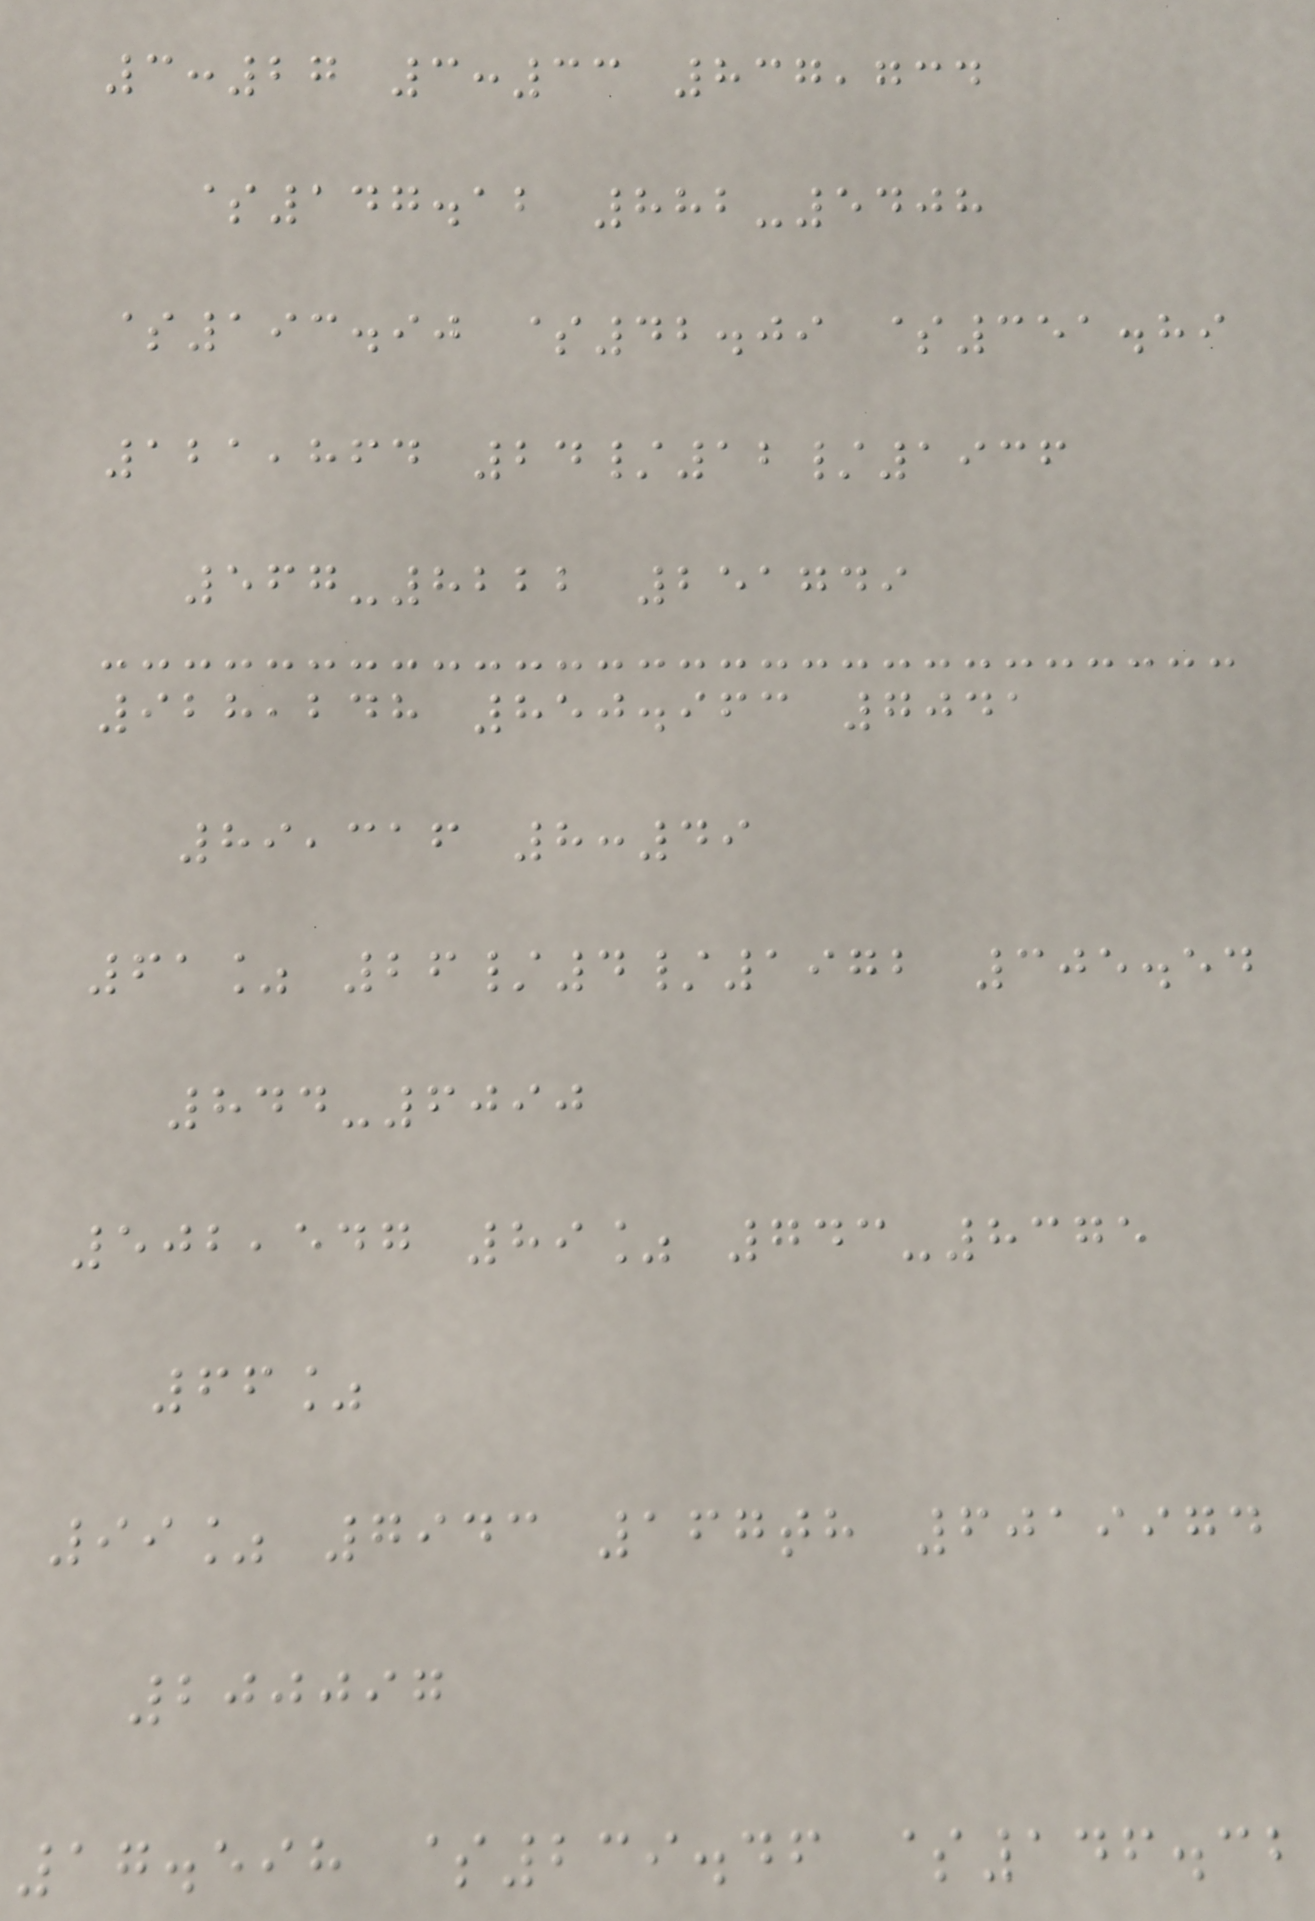3:27 3:33 837,734
$147.12 882-5408
$193.90 $42.09 $351.89
121,864 24/12/1936
567-8222 251749
928,248 850.963 7041
89,316 8:49
61% 26/4/1972 305.54
844-6090
502,547 89% 743-8375
66%
99% 7943 167th 6019974
200097
17.598 $239.46 $146.32
